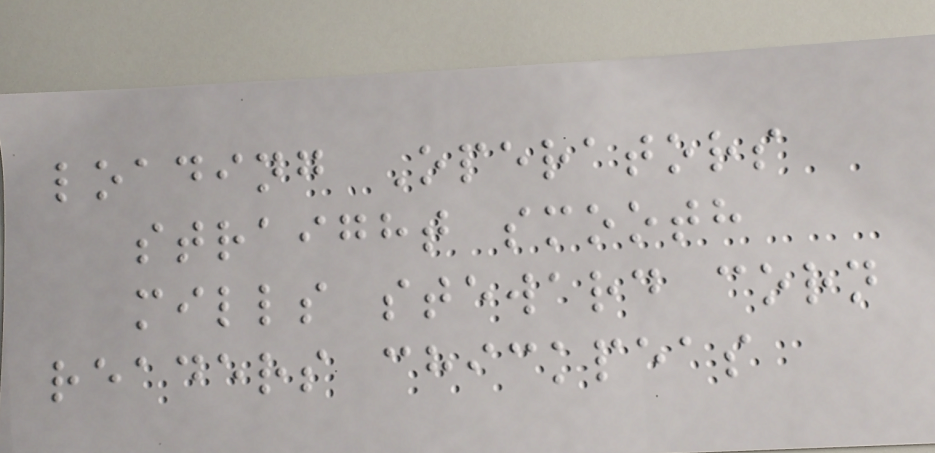loading Operators
straight smooth
mills steward corn
readers chickpeas
